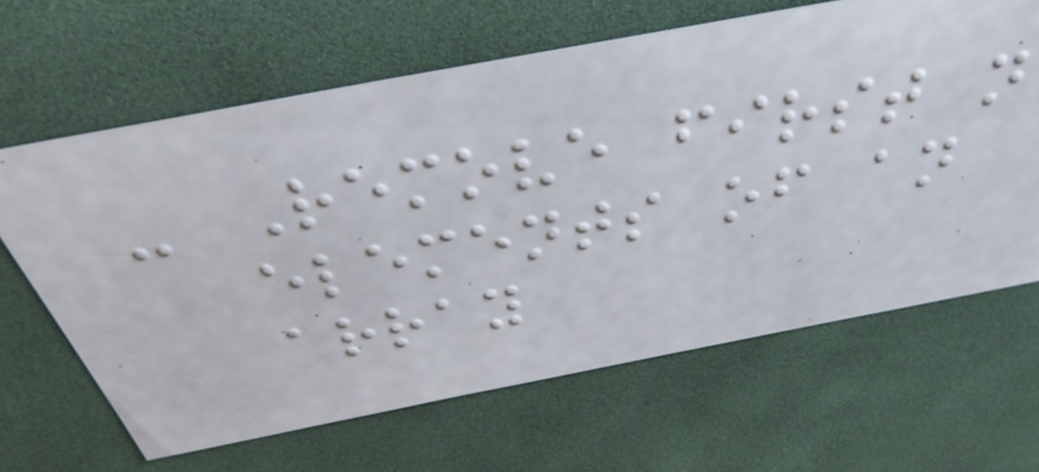- Remove first n
elements of an
array
